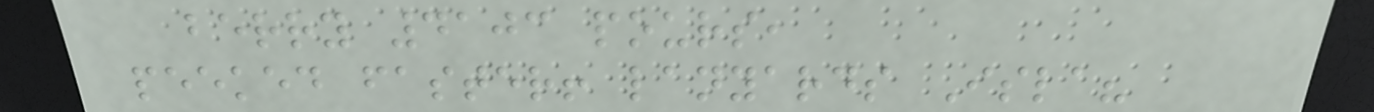berry 4103 pours,
peeked faster! lanyards Isla?
